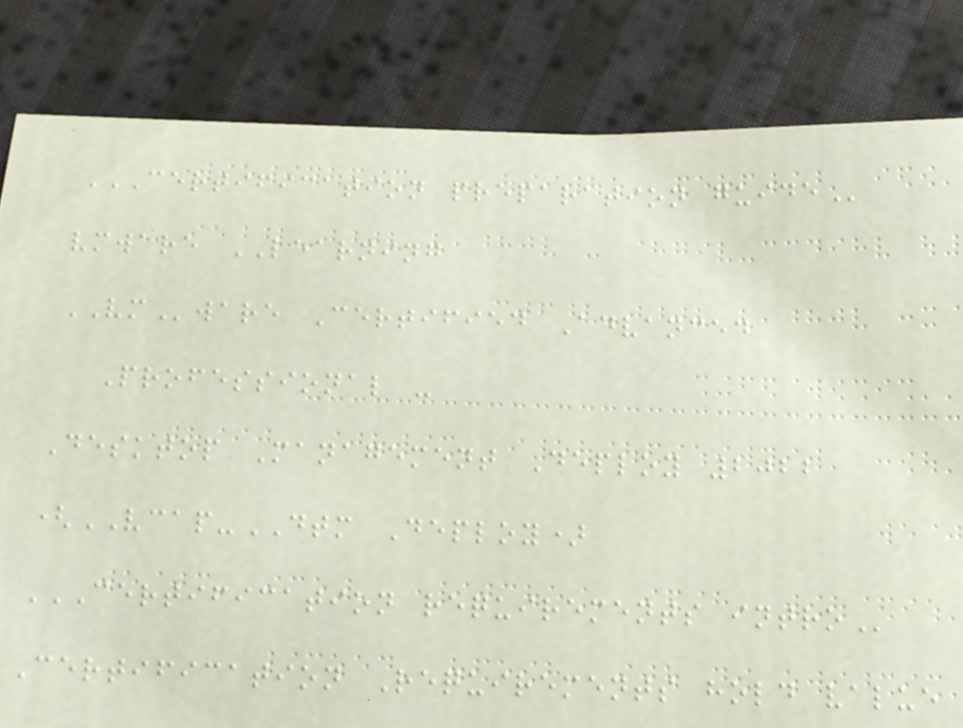CERTIFICATION PREPARATION GUIDE
vmware LEARNING
VMware Certified Advanced
Professional -
Desktop Management Deploy 2022
(VCAP-DTM Deploy)
CERTIFICATION REQUIREMENTS INTRO
Certification Requirements hold value
